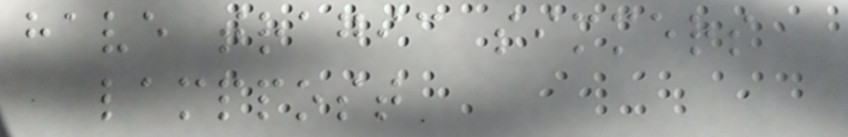have tragic simmers
lamppost
